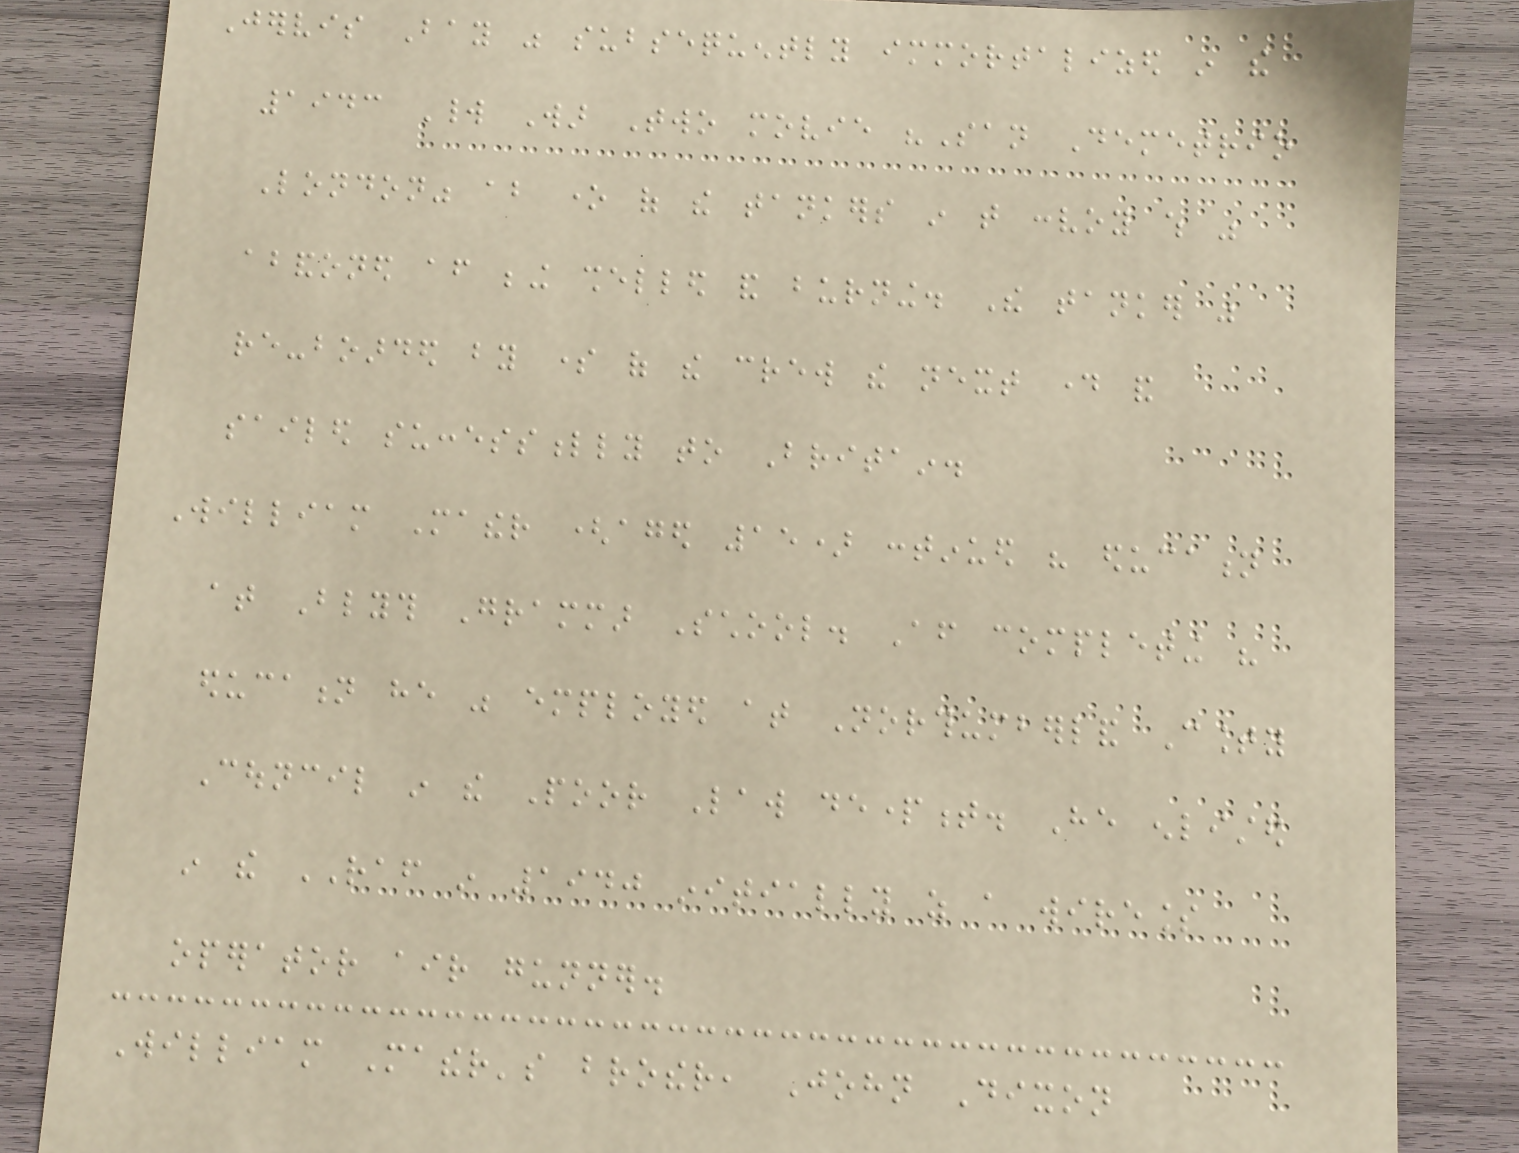Jervis Bay was subsequently immortalized in the
1943 World War Two movie "San Demetrio
London" about one of the tankers in that convoy which was
abandoned after being shelled and burning. The tanker was
re-boarded by some of the crew the next day and
sailed successfully to Britain.
William Mather (aged 15) continued his education
at Blyth Grammar School. After completing his
education he was employed at Northumberland County
Council in the Poor Law department. He enlisted
in the RAF in 1940 initially as a wireless
operator air gunner.
William Mather's brother, John Dixon
